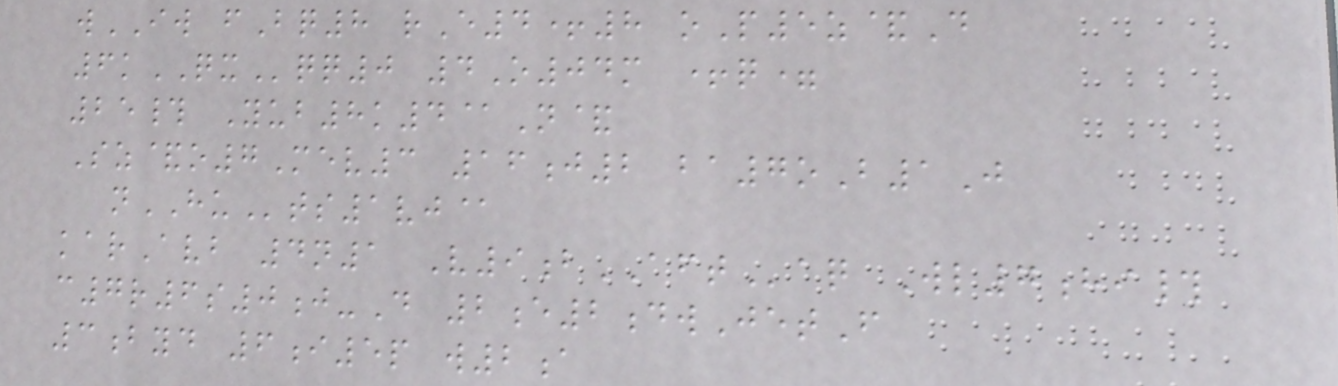wIW fBq8 rE4+8 oP5z&D
6kQXqq0 4O04m +q=
25# Yub8k4@N&
Sz&o7Mev3 16j2 ba7oB1J
nHUts1vj@
karAvb 4n1 V9bAFTaq Wl7hi#
c7r6s0j-D 2e2dwJetF
3byd 6i5p w2a
